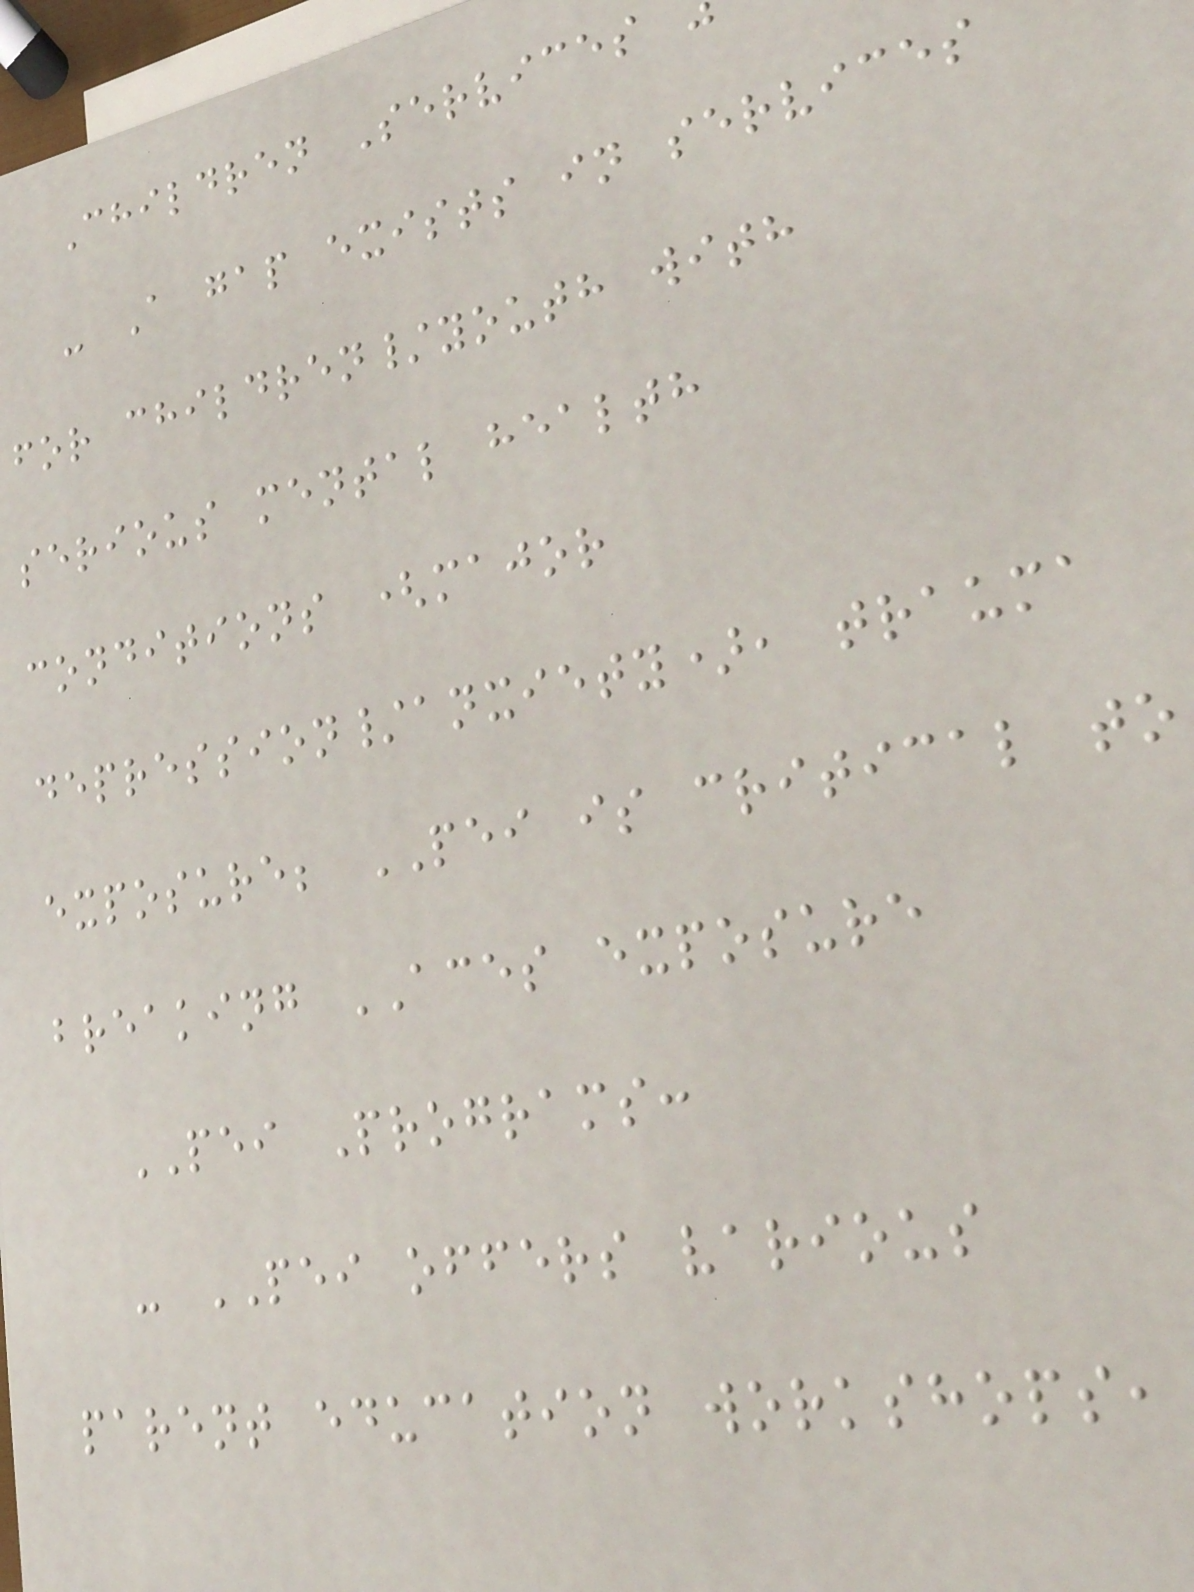Children Services
- A gap exists in services
for children/youth with
serious mental health
conditions (major
depression/anxiety), trauma
exposure; PEI is critical to
breaking ACES exposure
PEI Programs:
- PEI offers various
parent education workshops,
